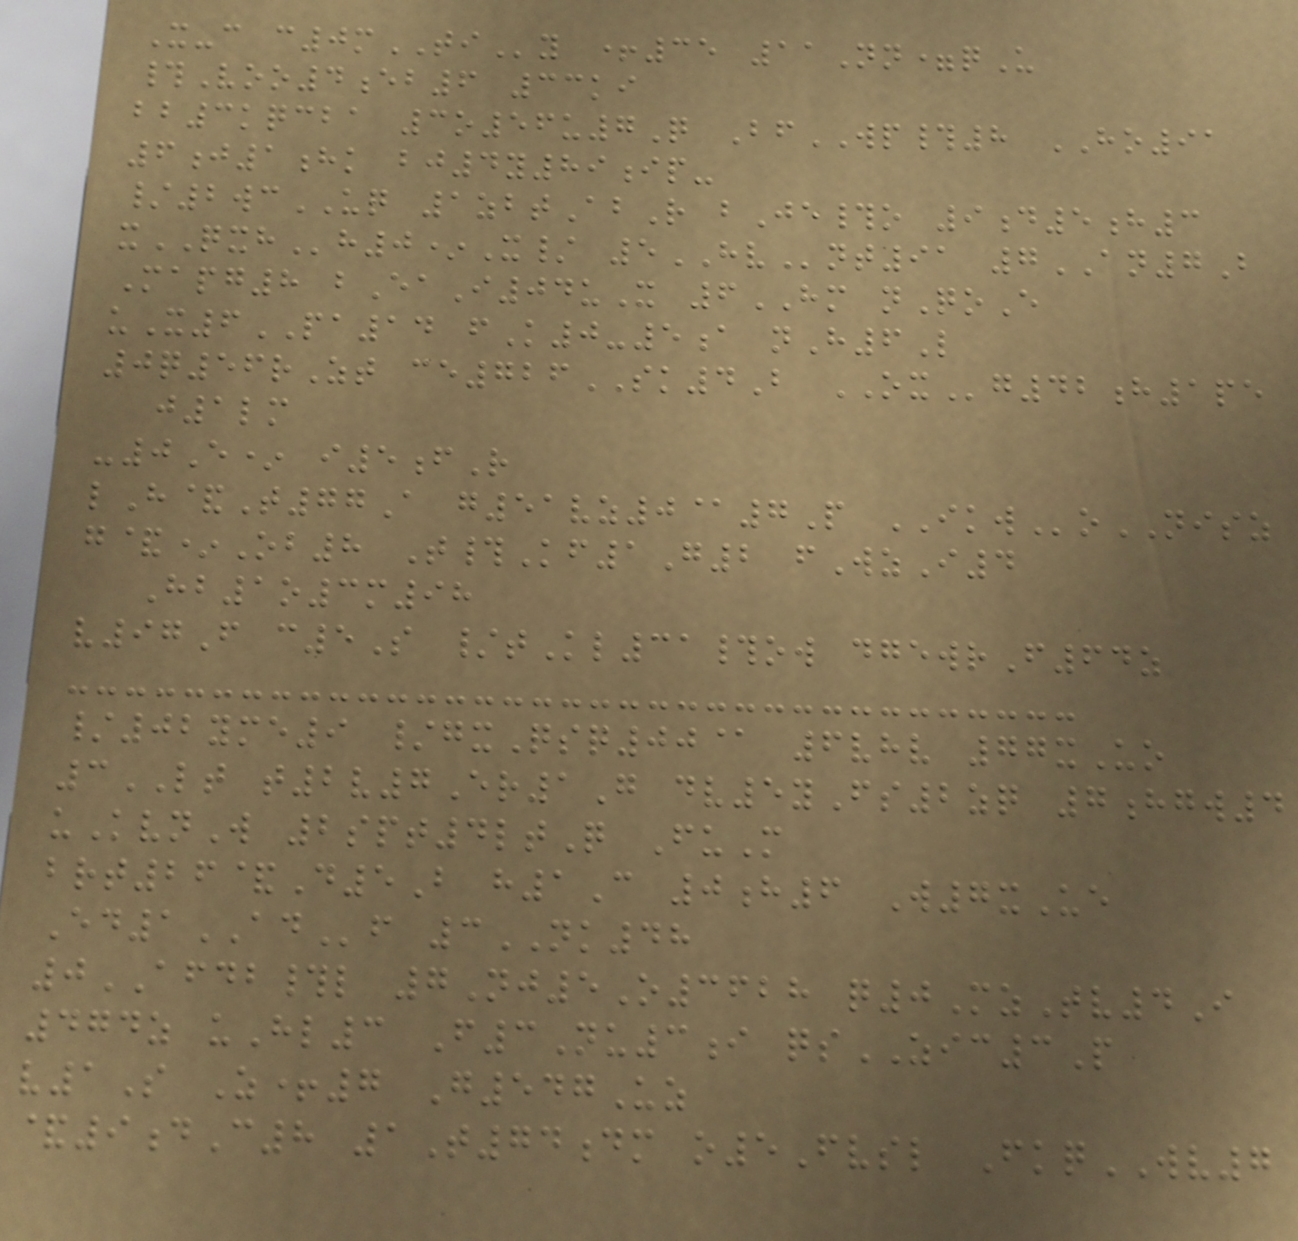X-c c0mTIy +35 11Nn=qU
#Voo4eb6 33ki
bb3kqcba 3o56u7Q BfWP#8 HO91
6j1hk bj4y89ip-
/2wcUQ 1zbtAbR bJe#o 9d5h3
xQXHh0*X/ 5HVnt91 7AN7B
Mapg8 bEaI04uX 6HM nQoE
uX6PA14 fK0-5a nH6L
0q56rZt ce726SK4B OXg42h1pe
j1lm
-0E* i5fR
lH&T77A g51vz0@7P IKWoNISZ
g&*Ob8 T#Kf1G2 fWzI4
Hb1o3m98
v97F c5S /tKl31#ow dgewrF64z
/02yme9 /gxQsq00@ 6vhv 77xUo
3LT t2v7Er1G dv5yFs2zq 7hgw4
uKvnW 2spt4ltQ FuM
brt26&D5B h1C 0h6 W7xUe
Ed1ADf 3NK48
0AFDB#l 7Nj5O3628 q0MzTv4I
474z uHl3 F3Nu3i qsZIC3P
v1S Z+7 G547Uz
&9dC8 1T74dm o5Fvsl FkqWV7
